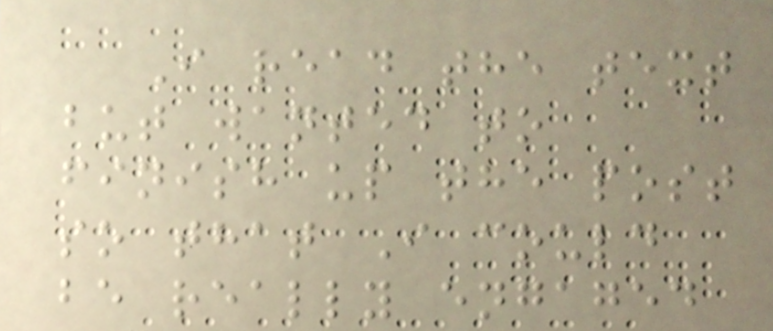I read the text
but wanted to
finish up the post
so that I could
be really engaged
